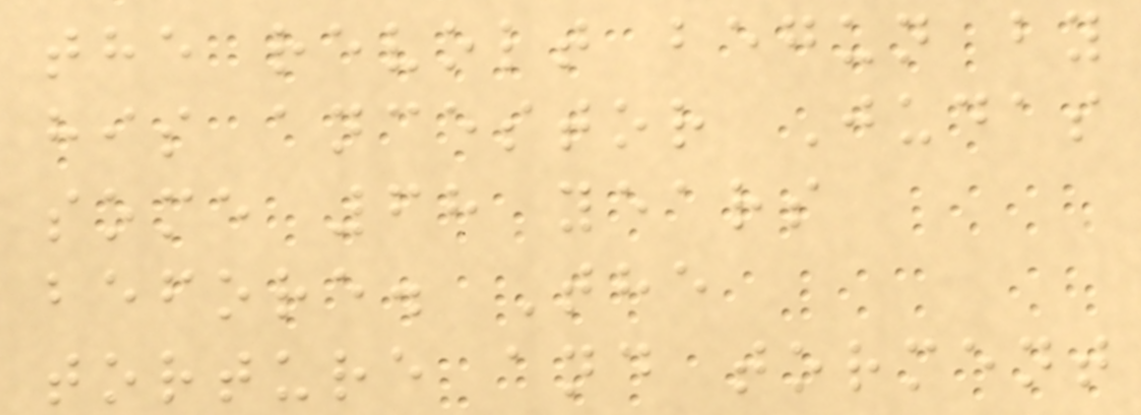the revolt begun by
his ancestor Judas
some 68 years
before. The
torture and torment
